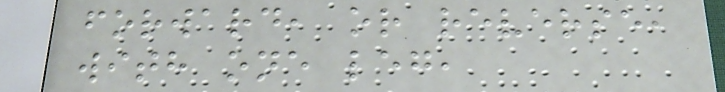forward, or reverse,
with one leg,
